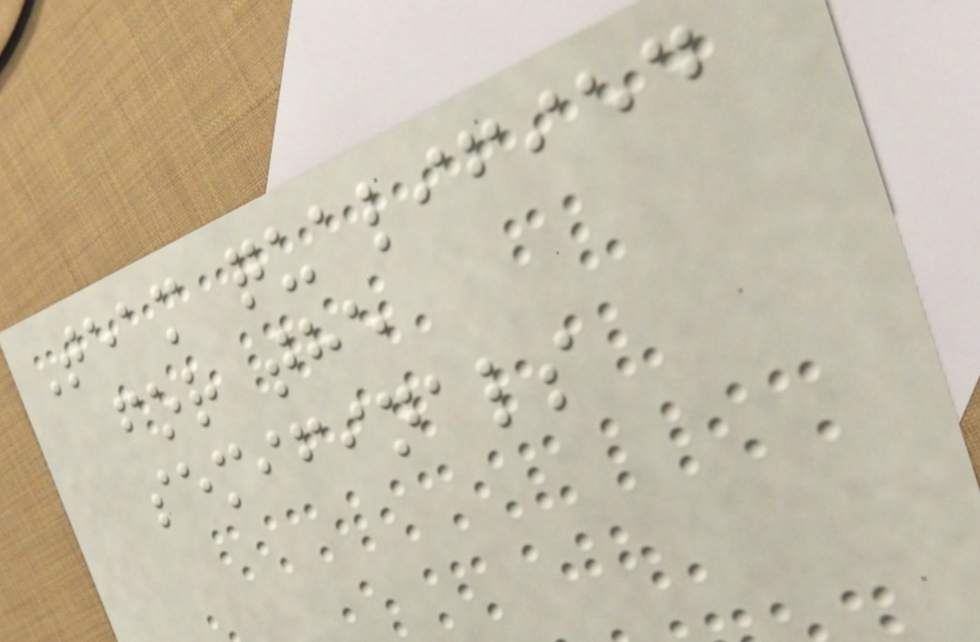Team qualified
for the
semifinals
